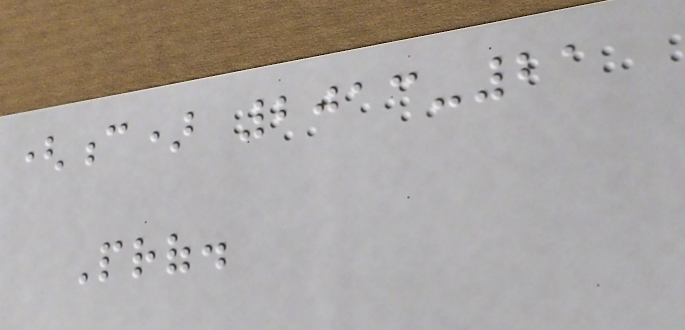(c) 2013-21
Prof.
